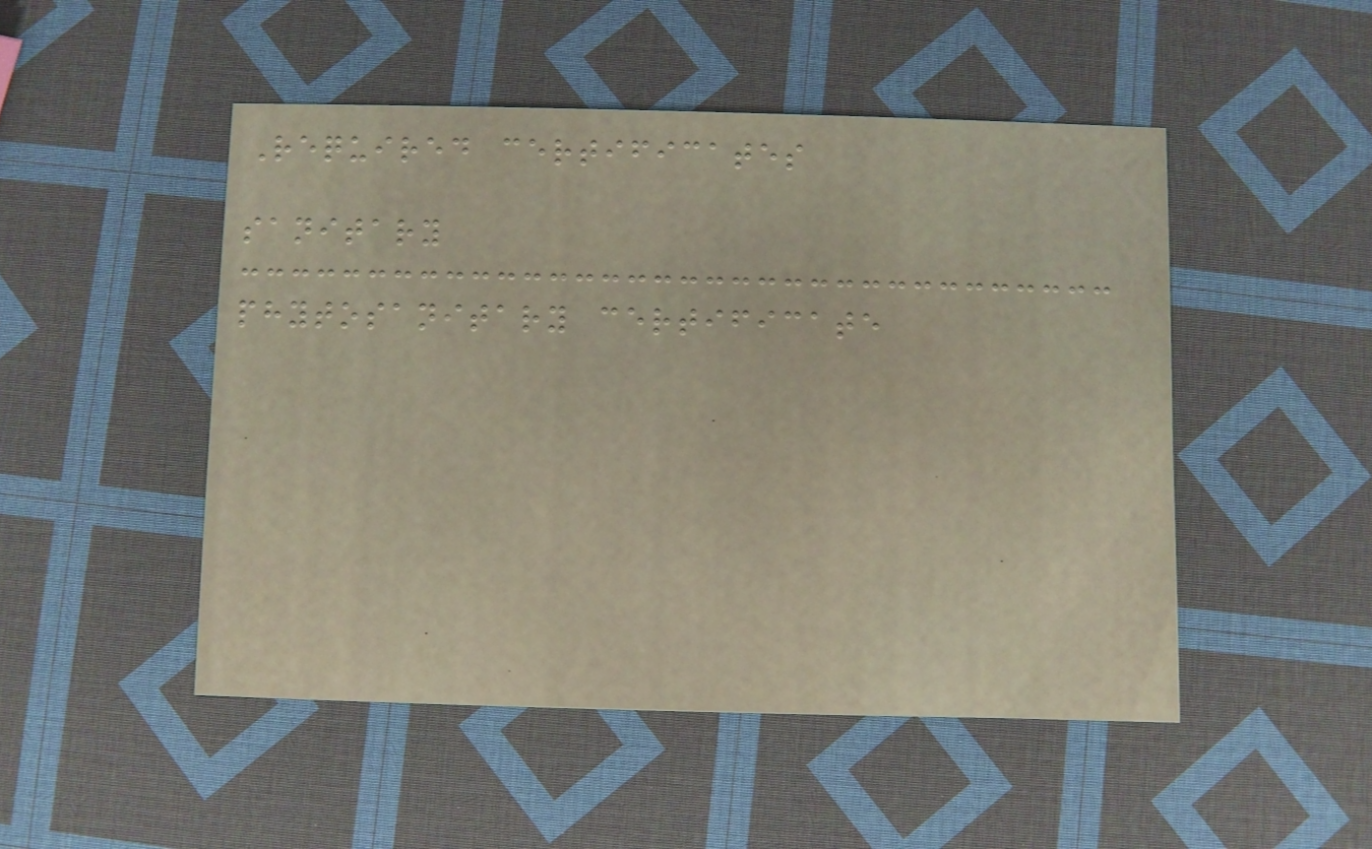Required certificates
sanitary
phytosanitary certificate
